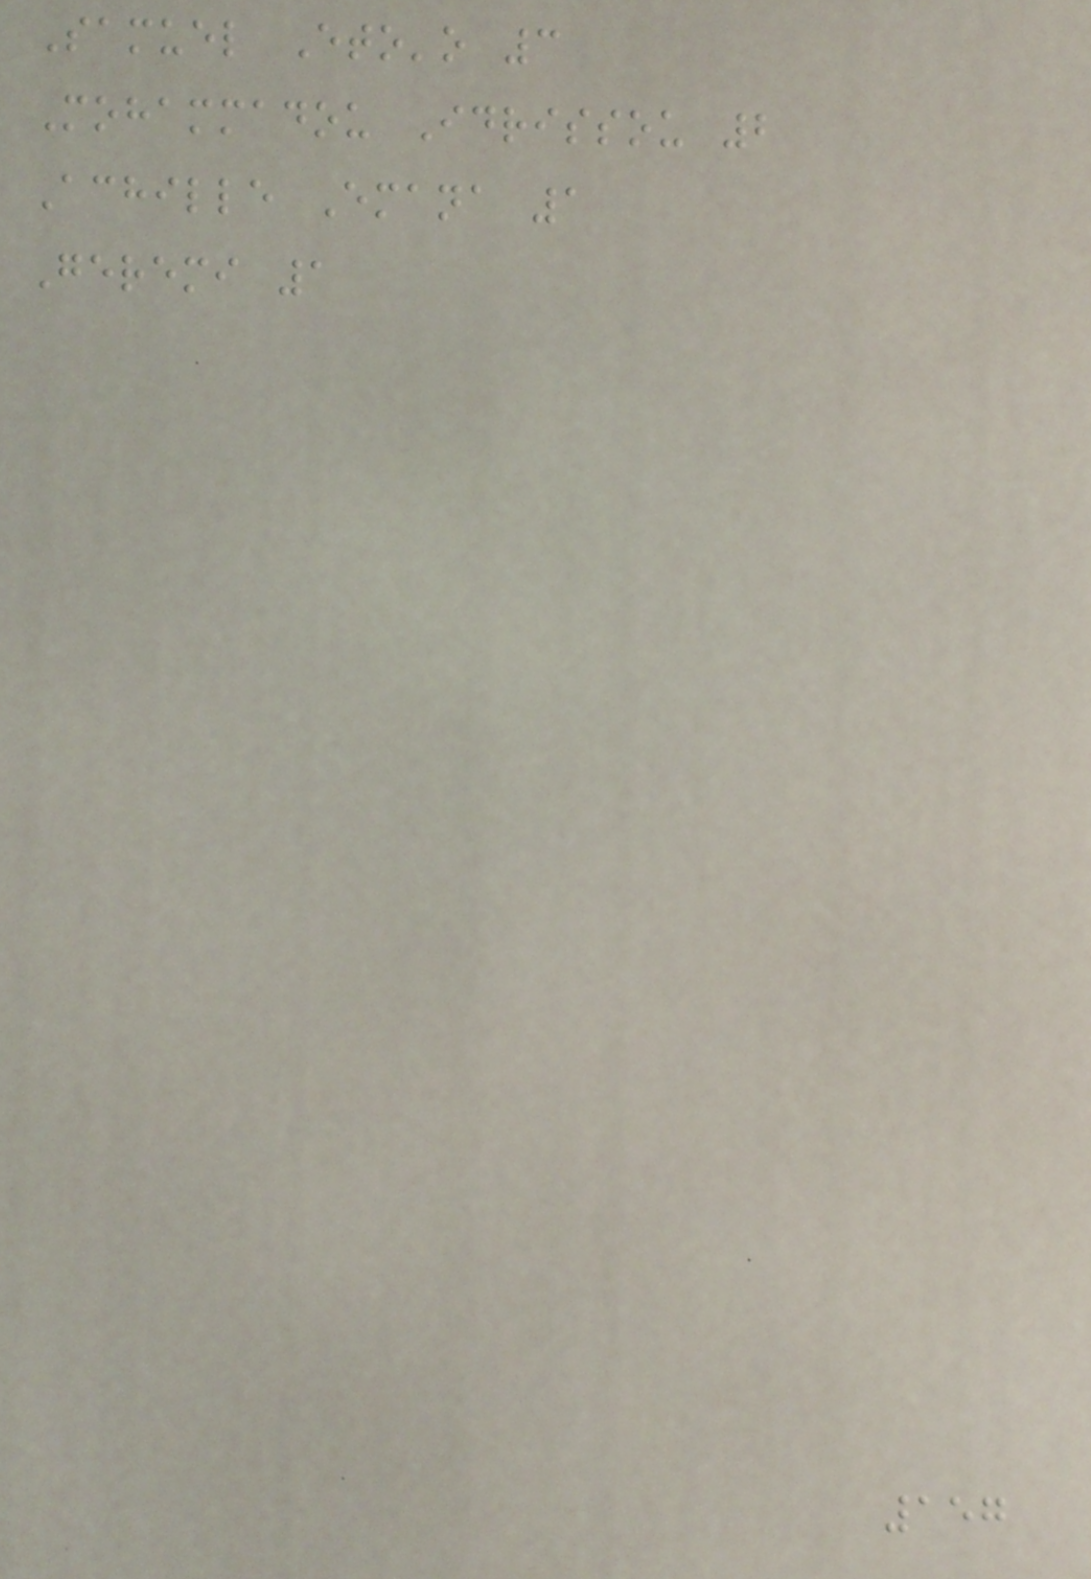Samuel Eto'o 3
Mohammadou Idrissou 2
Achille Emana 1
Geremi 1
157
